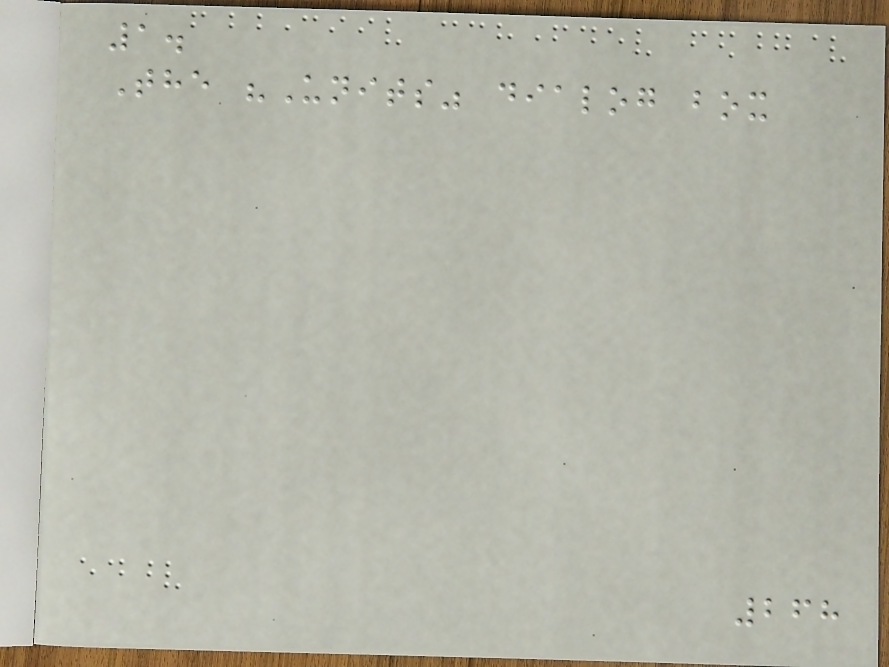1.
The "Units" dialog box
268
